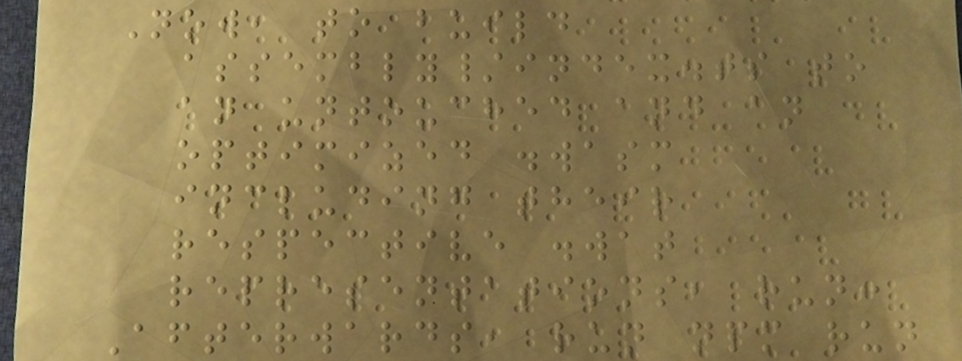Now, to build
assembly/index.ts to
an untouched and an
optimized .wasm
including their
respective .wat
representations, run:
Afterwards, run npm run
